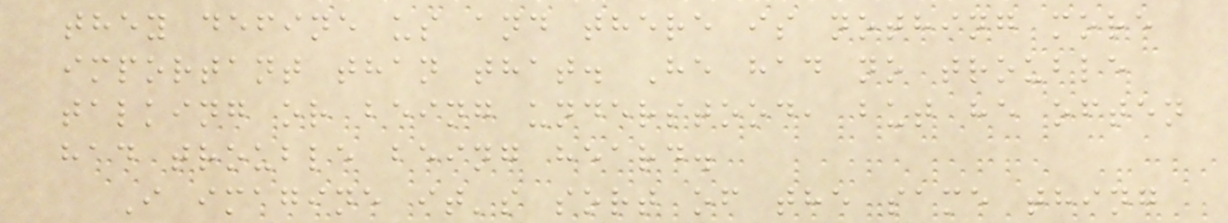they define us and there is nothing more
important than that. He had no trouble
talking or being understood, but he often
had trouble being heard.
I imagine it's sort of the same thing
